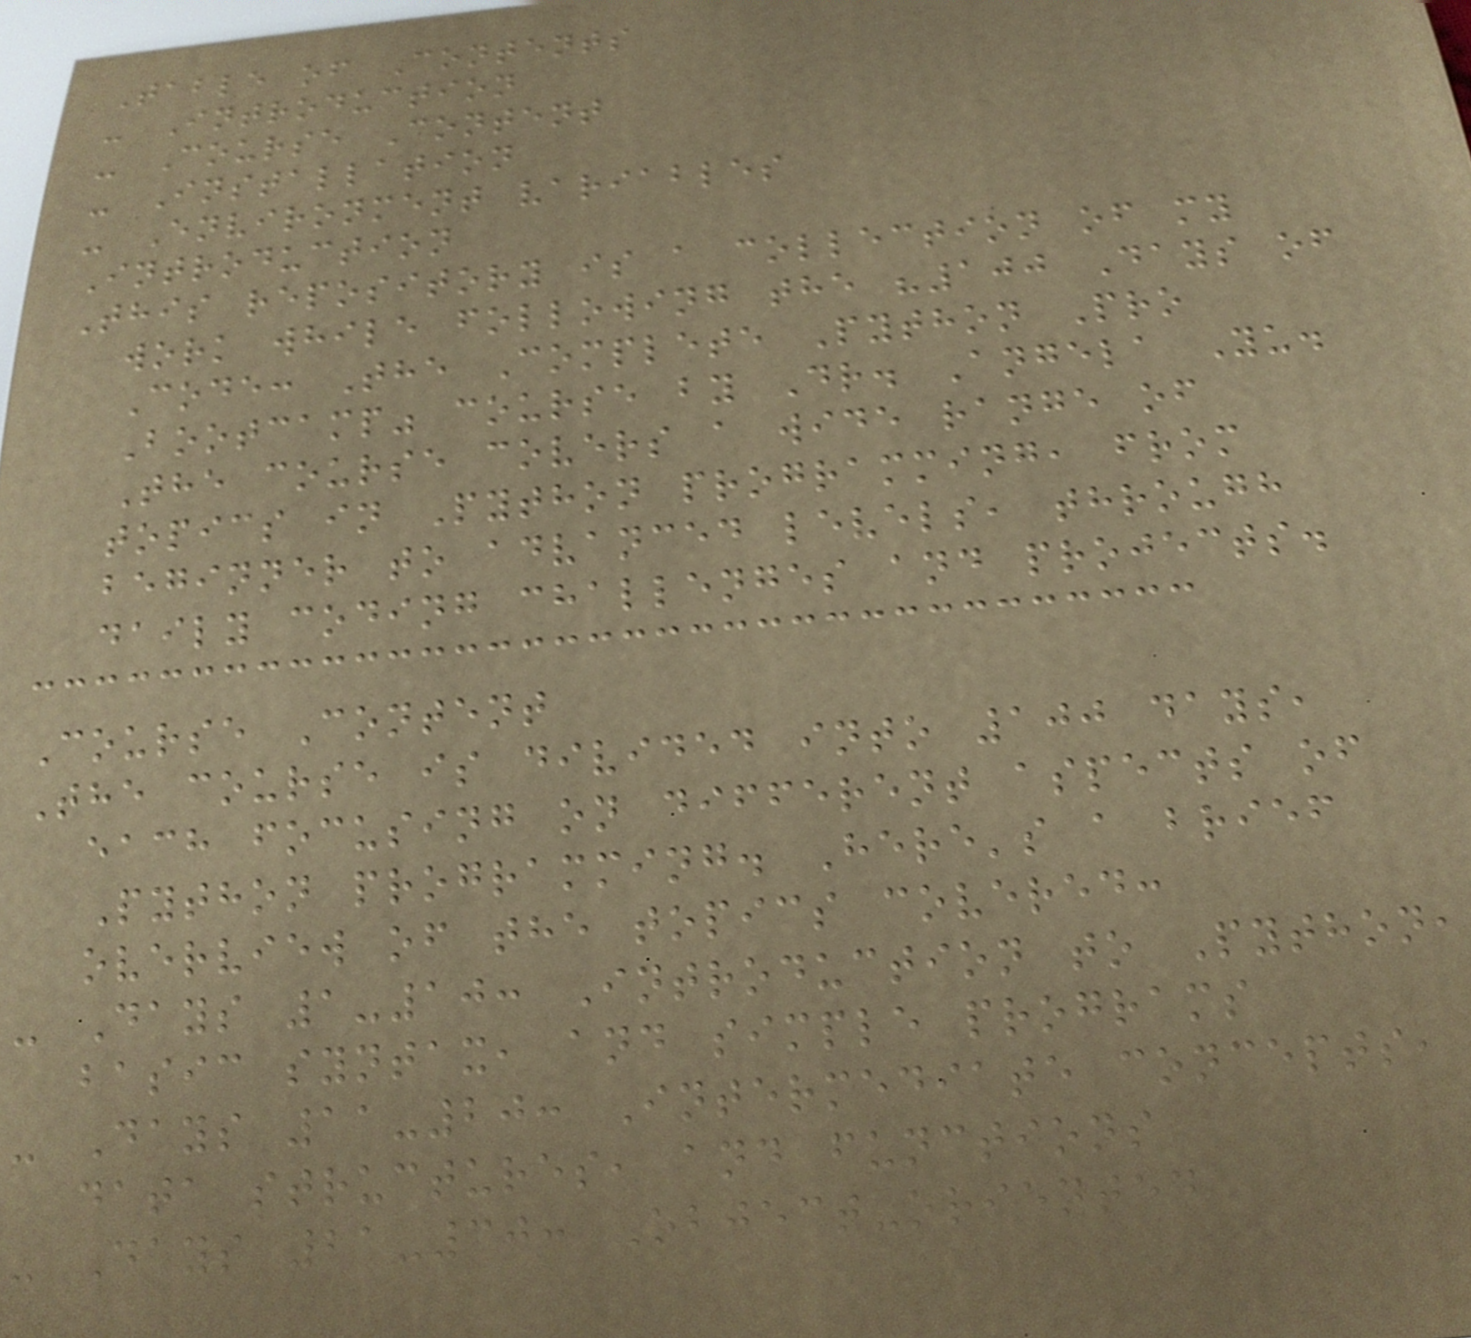Table of Contents
- Introduction
- Course Content
- Installation
- Environment variables
Introduction
This repository is a collection of my
work while following the "100 Days of
Code: The Complete Python Pro
Bootcamp" course by Dr. Angela Yu.
The course covers a wide range of
topics in Python programming, from
beginner to advanced levels, through
daily coding challenges and projects.
Course Content
The course is divided into 100 days,
each focusing on different aspects of
Python programming. Here's a brief
overview of the topics covered:
- Days 1-10: Introduction to Python,
basic syntax, and simple programs
- Days 11-20: Intermediate concepts,
data structures, and functions
- Days 21-30: Object-oriented
